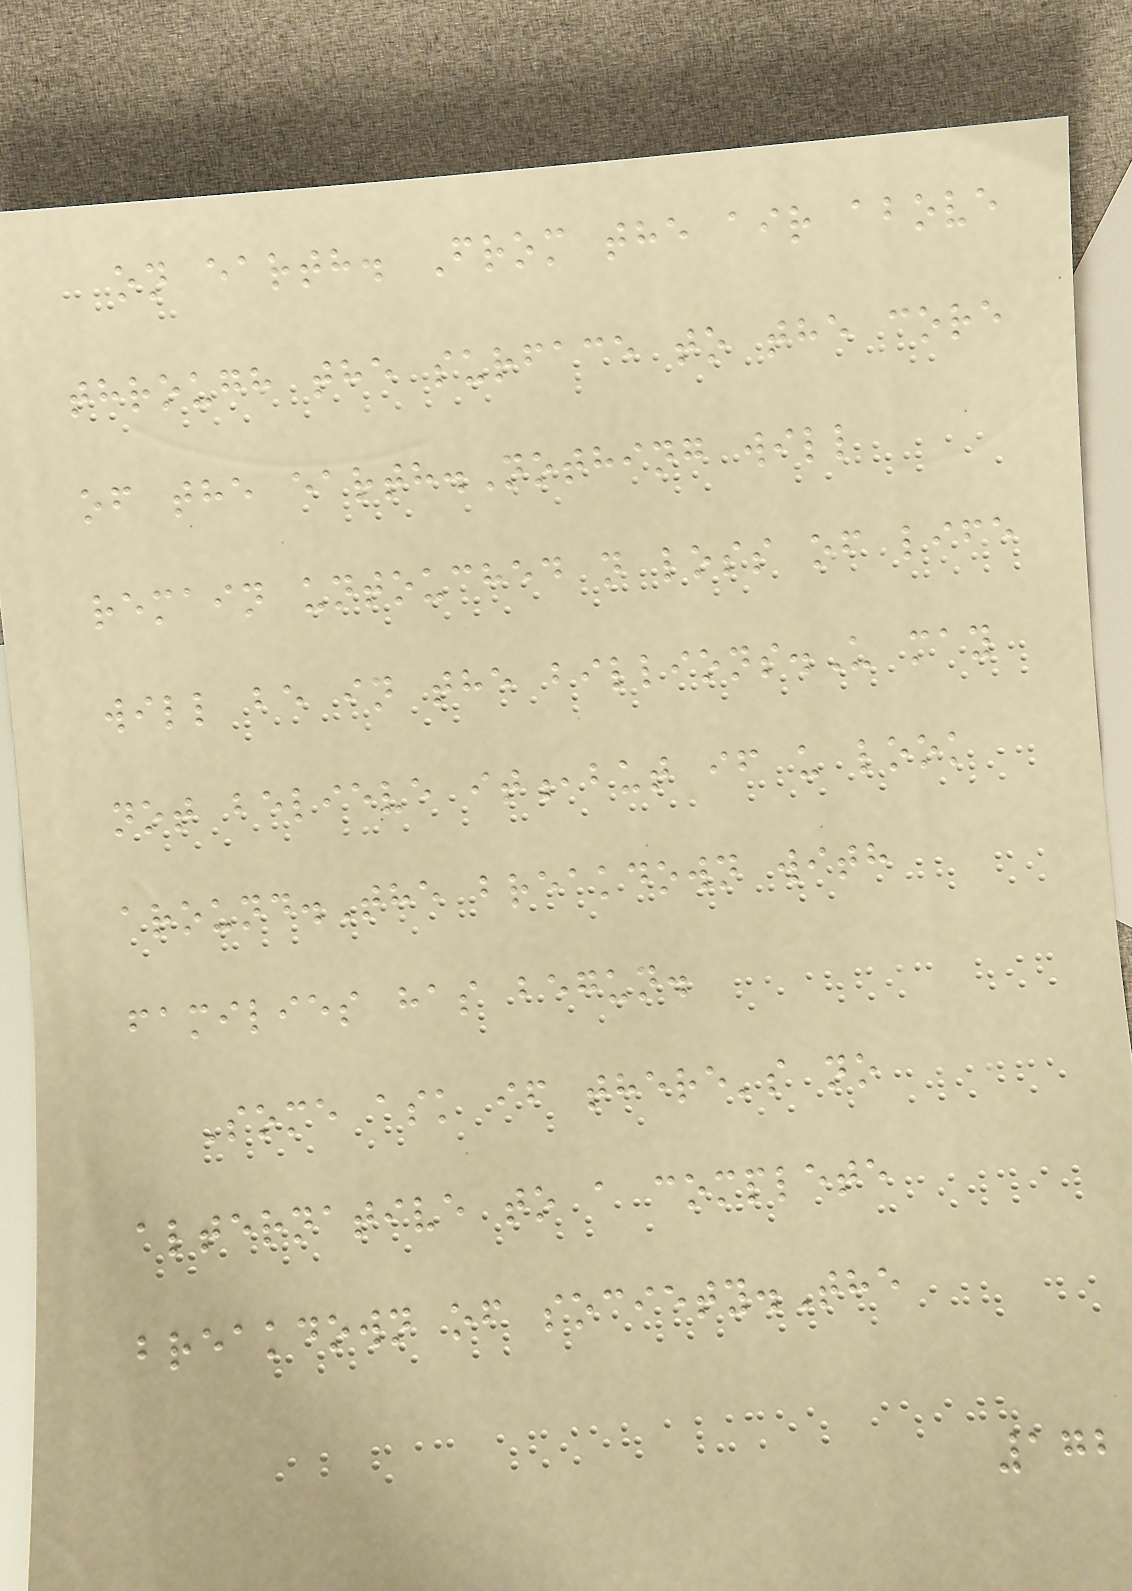on earth. From the air above
through the surface to the core
of the earth.Nothing will
remain untouched n loss of life
will be in the billions.U may
not believe it,but if u look
around.The breakdown with
families has begun.
Some ask if there's no
alternative to a complete
breakdown of society.The
172
